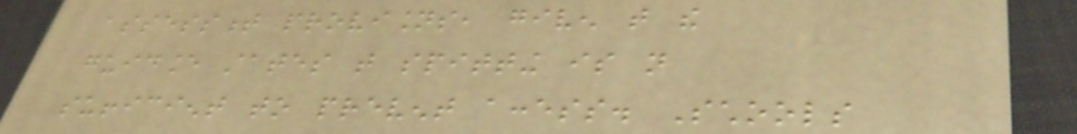assessment provisions, given that the
guidance states that spitting is not
sufficient to prevent access. Schools
